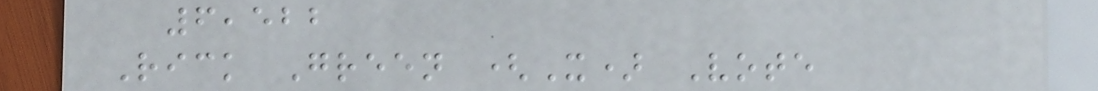6,522
Rick Green (X) Vote
